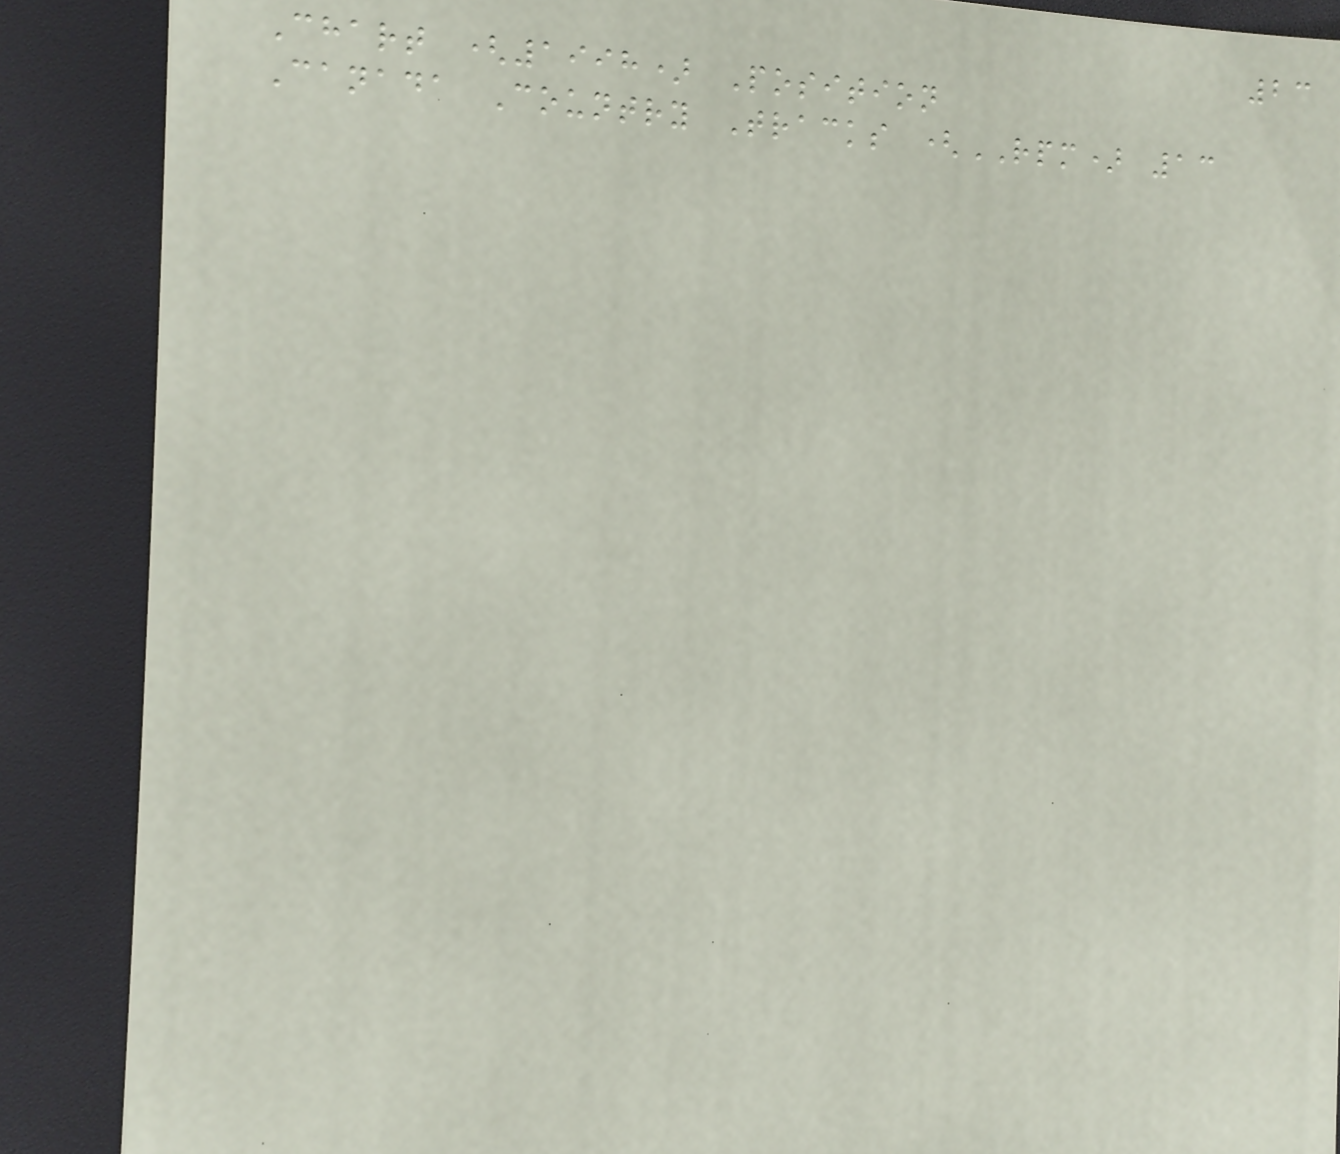23
Chart (1998) Position
Canada Country Tracks (RPM) 13
